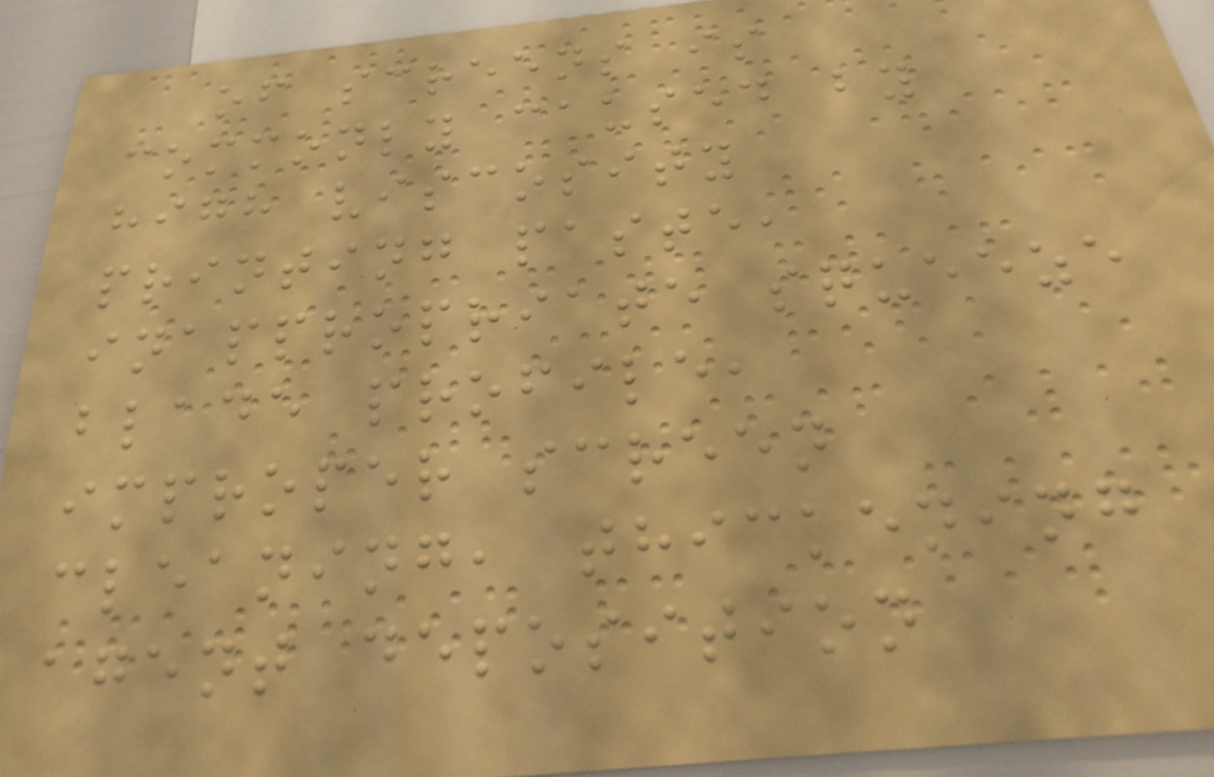of screens is
commonly caused by
high viscosity
printing paste,
inappropriate squeeze
blade profile,
improper screen
cleaning, thickening
agent deposition
